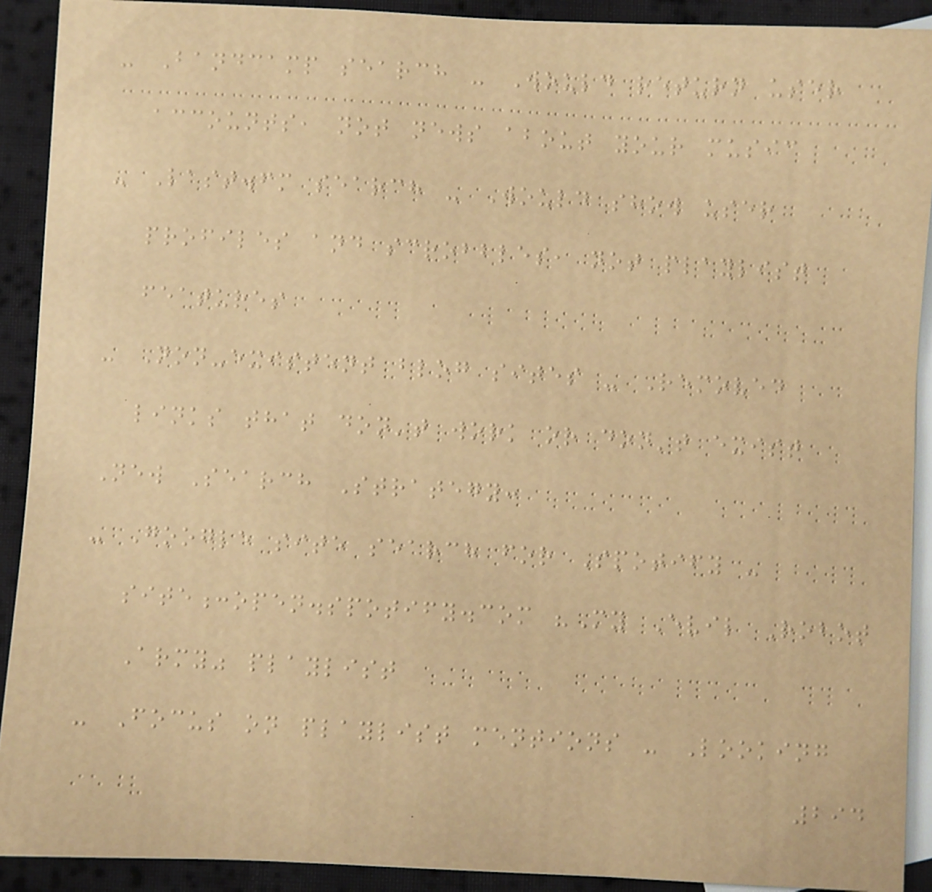- Bandcamp search - Would return user
accounts, not news about your music
- Last.fm search - Would show user
profiles and scrobbles, not playlist
features
- Non-existent blog sites - Removed
links that don't work or don't exist
New Search Strategy:
- Google site search for Spotify -
site:open.spotify.com "My Evil Robot
Army" playlist
- Focus on playlist mentions - Looking
294
